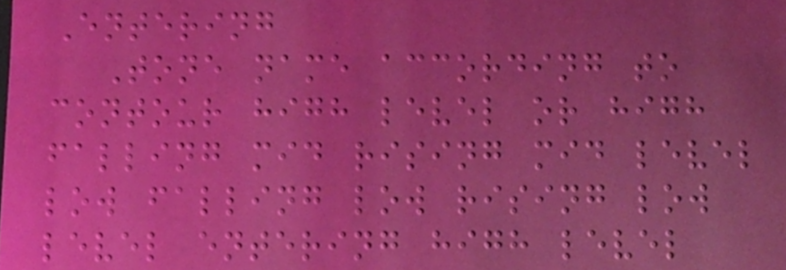Entering
Tone name according to
contour high level or high
falling mid rising mid level
low falling low rising low
level entering high level
